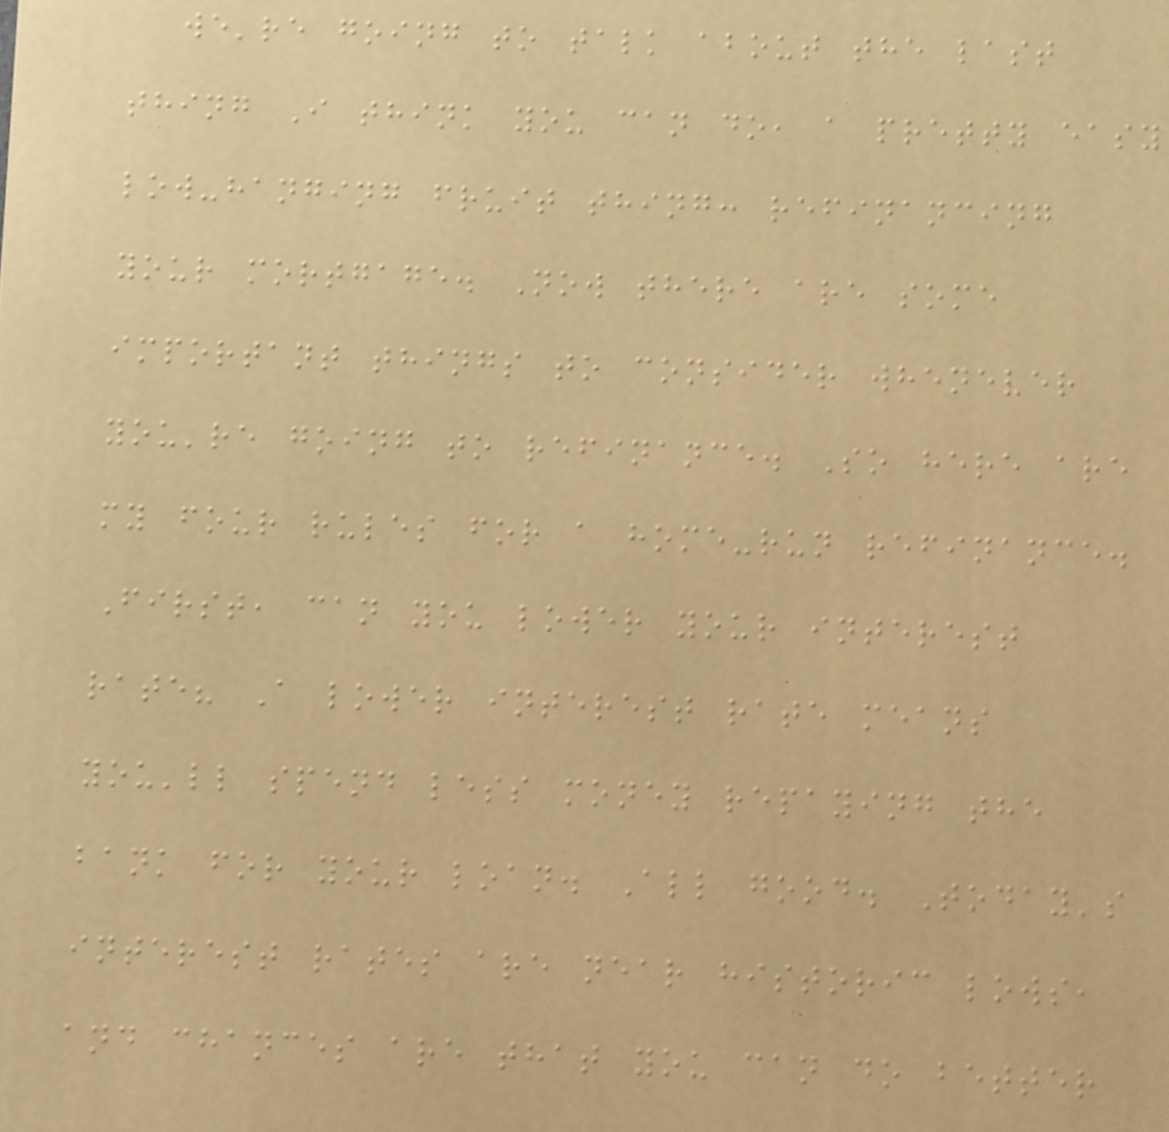we're going to talk about the last
thing I think you can do, a pretty easy
low-hanging fruit thing: refinancing
your mortgage. Now there are some
important things to consider whenever
you're going to refinance. So here are
my four rules for a home-run refinance.
First, can you lower your interest
rate? A lower interest rate means
you'll spend less money repaying the
bank for your loan. All good. Today's
interest rates are near historic lows,
and chances are that you can do better
